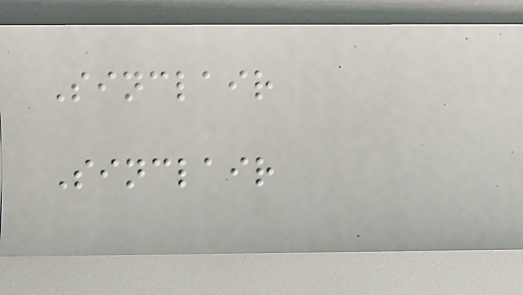Sinclair
Sinclair
